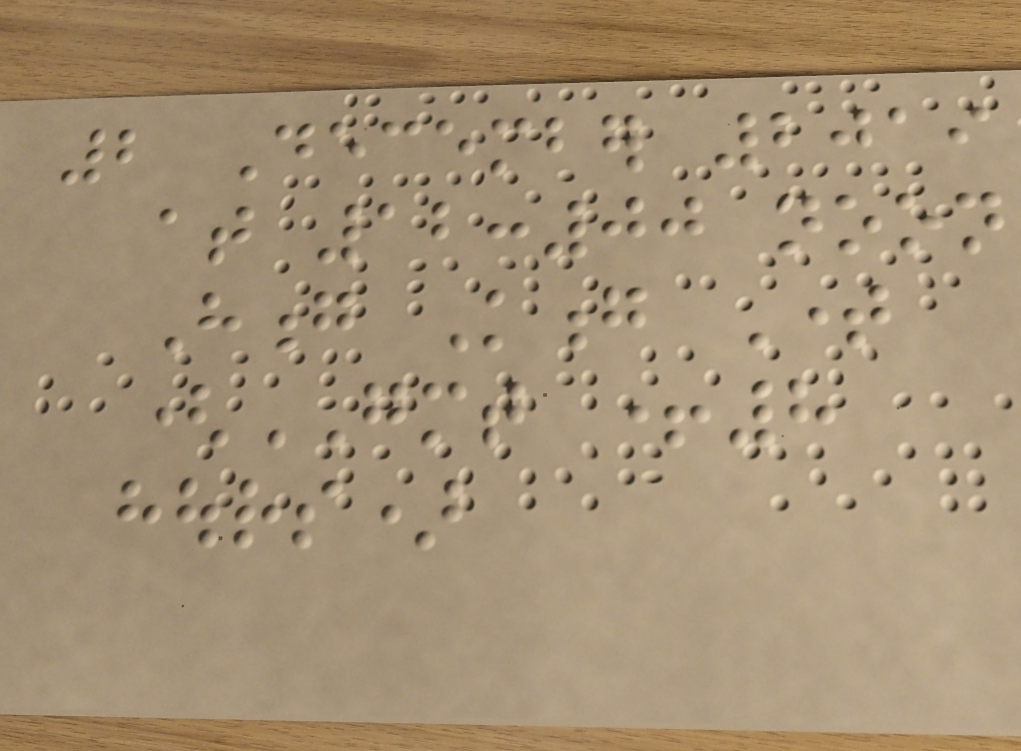2 December 2019
at 12:00 noon
Hong Kong Time
(GMT +8
hours)
